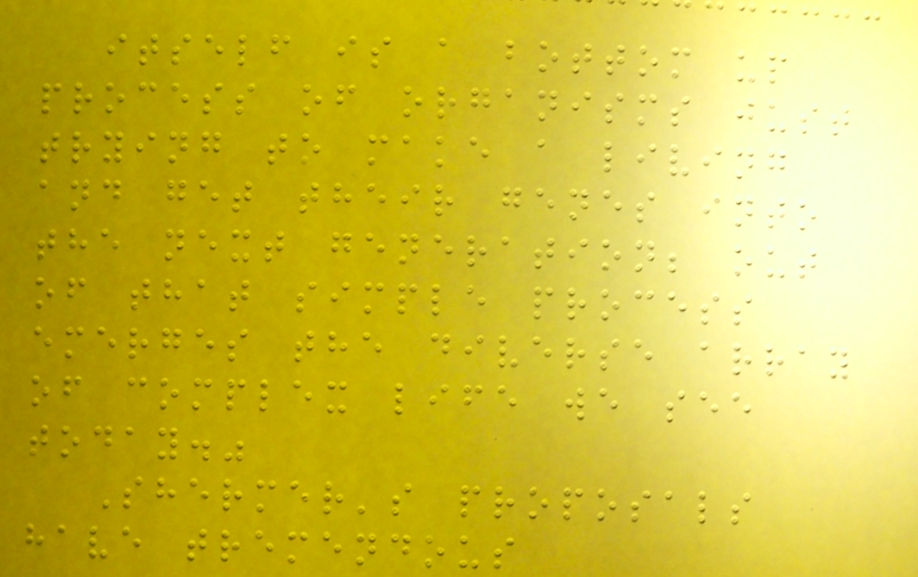itself is a bottom up
process of organisms just
trying to make a living
and get their genes into
the next generation; out
of that simple process
emerges the diverse array
of complex life we see
today."
Shermer's proposals
have tremendous
